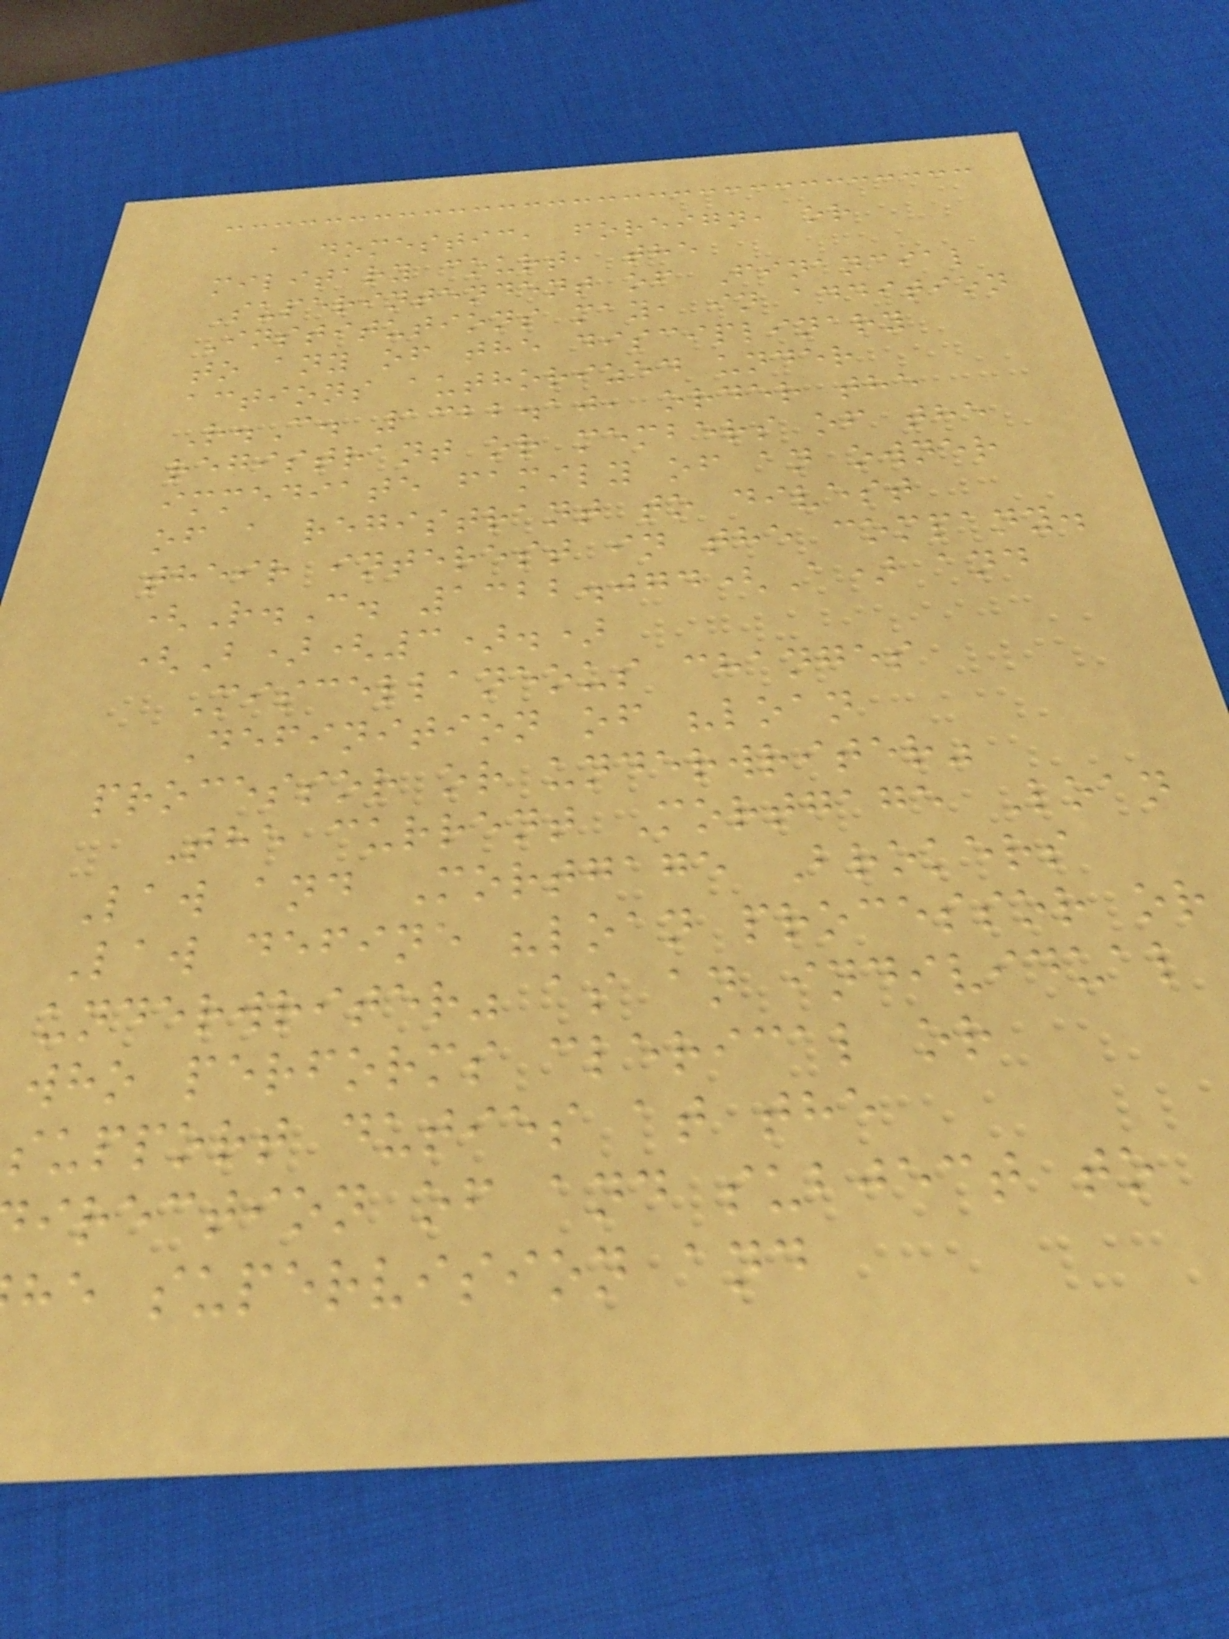a domestic, foreign, or
military court, the
Superintendent of Financial
Institutions may, in addition
to any of the disciplinary
actions authorized under
R.C. 1322.10, order the
registrant or members of the
immediate family of an owner
of a registrant to divest
their interest in the company.
(R.C. 1322.074(A) and
(B)(3).)
Miscellaneous changes
Definition of "loan
processor or underwriter"
The current Mortgage Loan
Law and Mortgage Brokers
Law define "loan processor or
underwriter" as an individual
who performs clerical or
support duties at the
irection of and subject to
he supervision and
